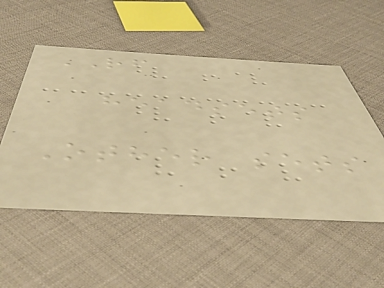RF
headsets
Other sets
